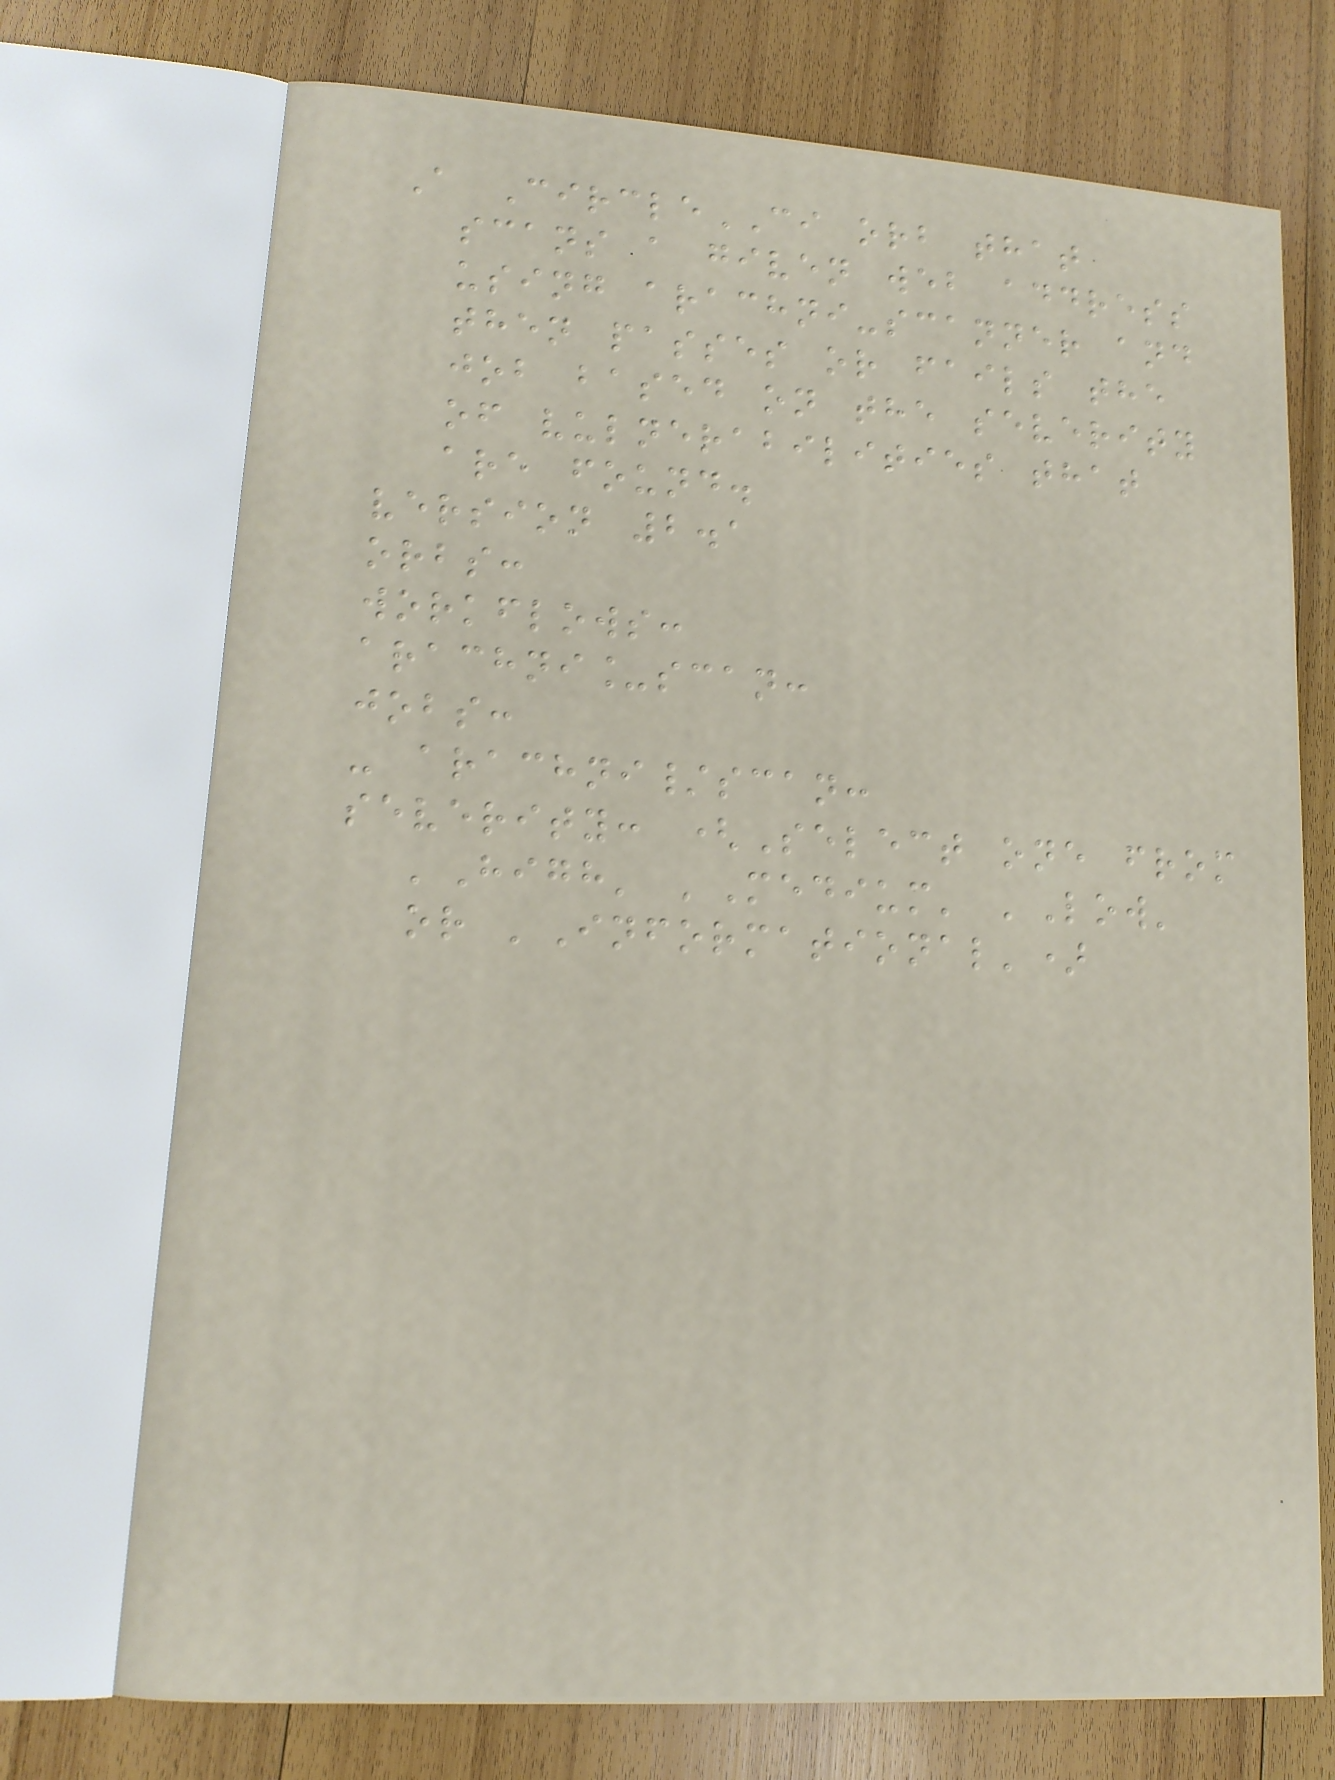A CircleCI orb that
scans a given web address
using arachni-scanner and
then passes or fails the
job based on the severity
of vulnerabilities that
are found.
version 2.1
orbs:
workflows:
arachni_scan:
jobs:
- arachni/scan:
severity: (Select one from
'High' 'Medium' 'Low'
or 'Informational')
